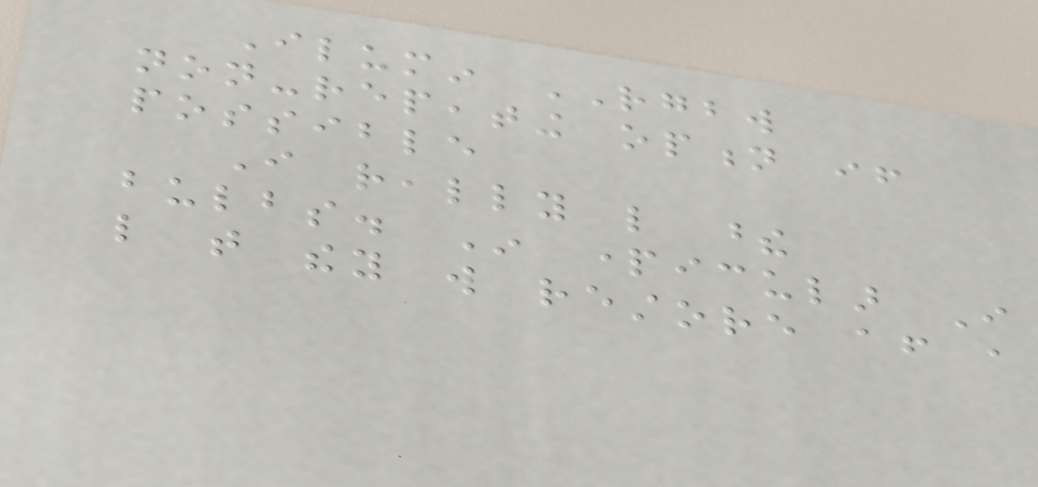Ilumin RGBW
non-repeating option if
possible
I really like these
bulbs. In particular I
like that they will restore after a
